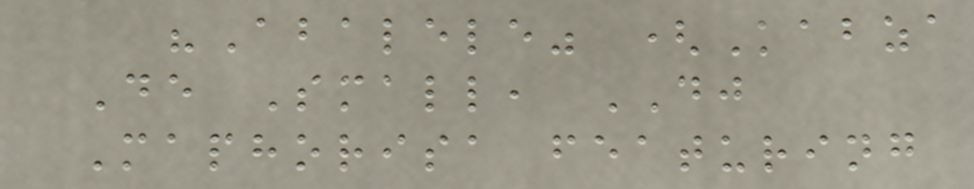"Abalele" (Kabza
De Small, DJ
Maphorisa featuring
